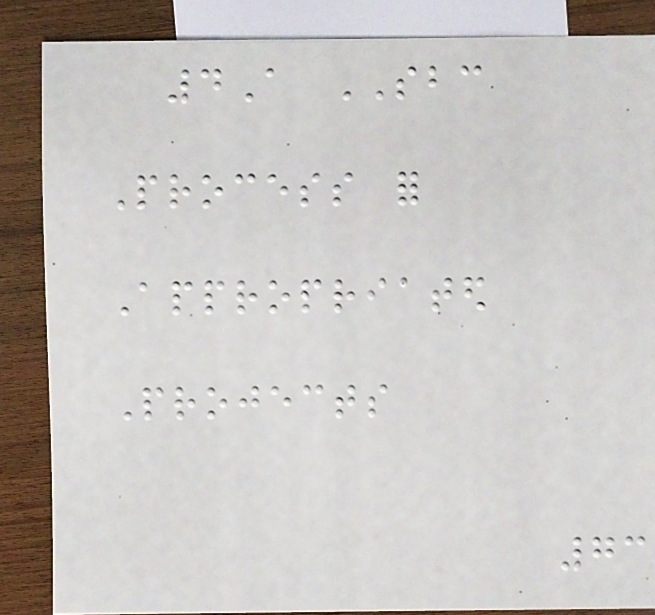4A SBC
Process for
Appropriated
Projects
73
